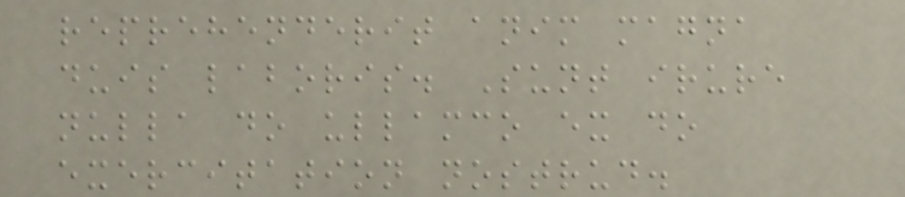reprehenderit anim magna
duis laboris. Sunt irure
nulla do ullamco ex do
exercitation nostrud.
